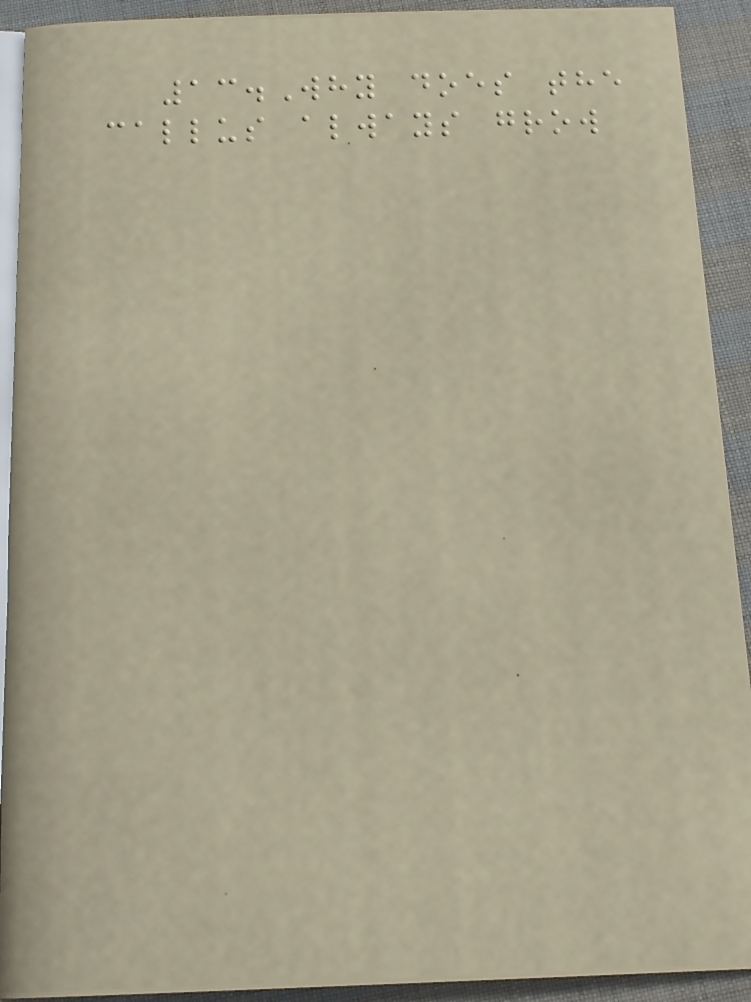13.Why does the
callus always grow
